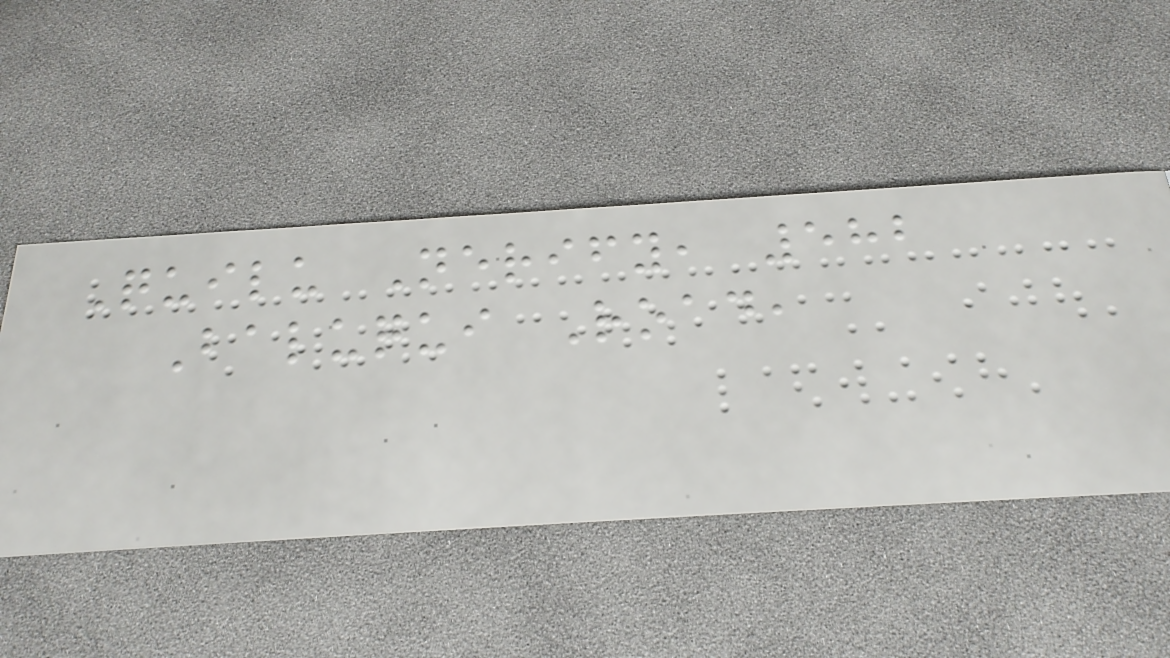Quilu Nerify, 582
Baluqui Road,
